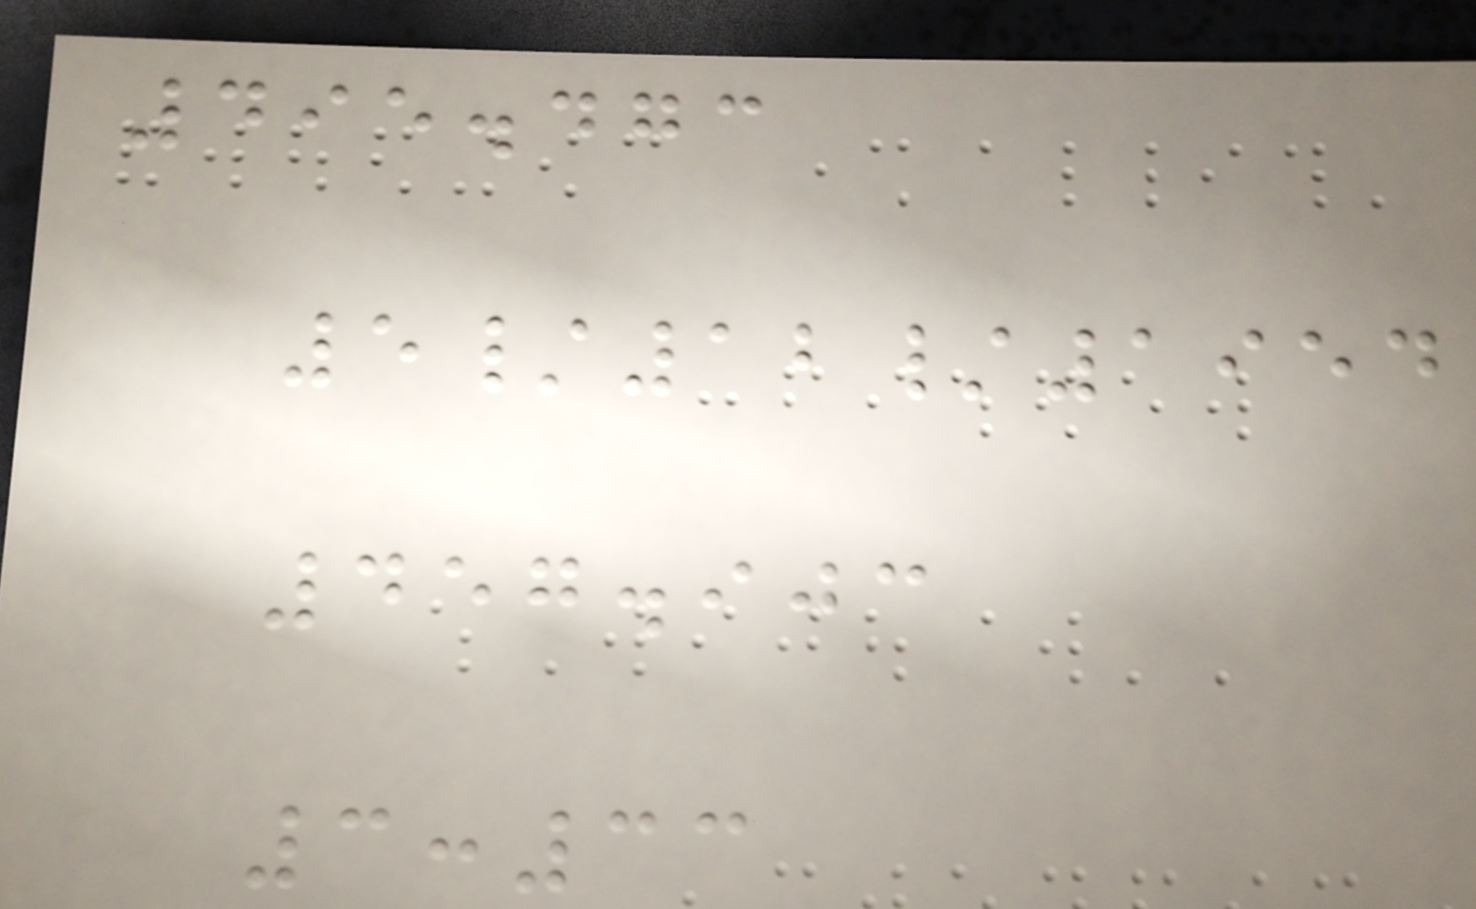495.473
5/12/1954
457.903
3:33
